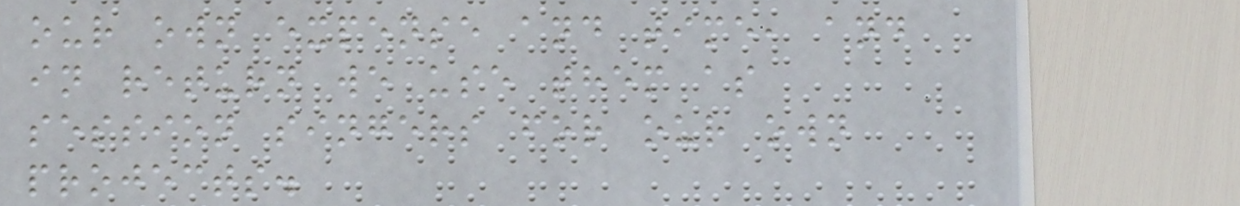our own expense and time, and
in return we use them as
session singers for our own
projects.
